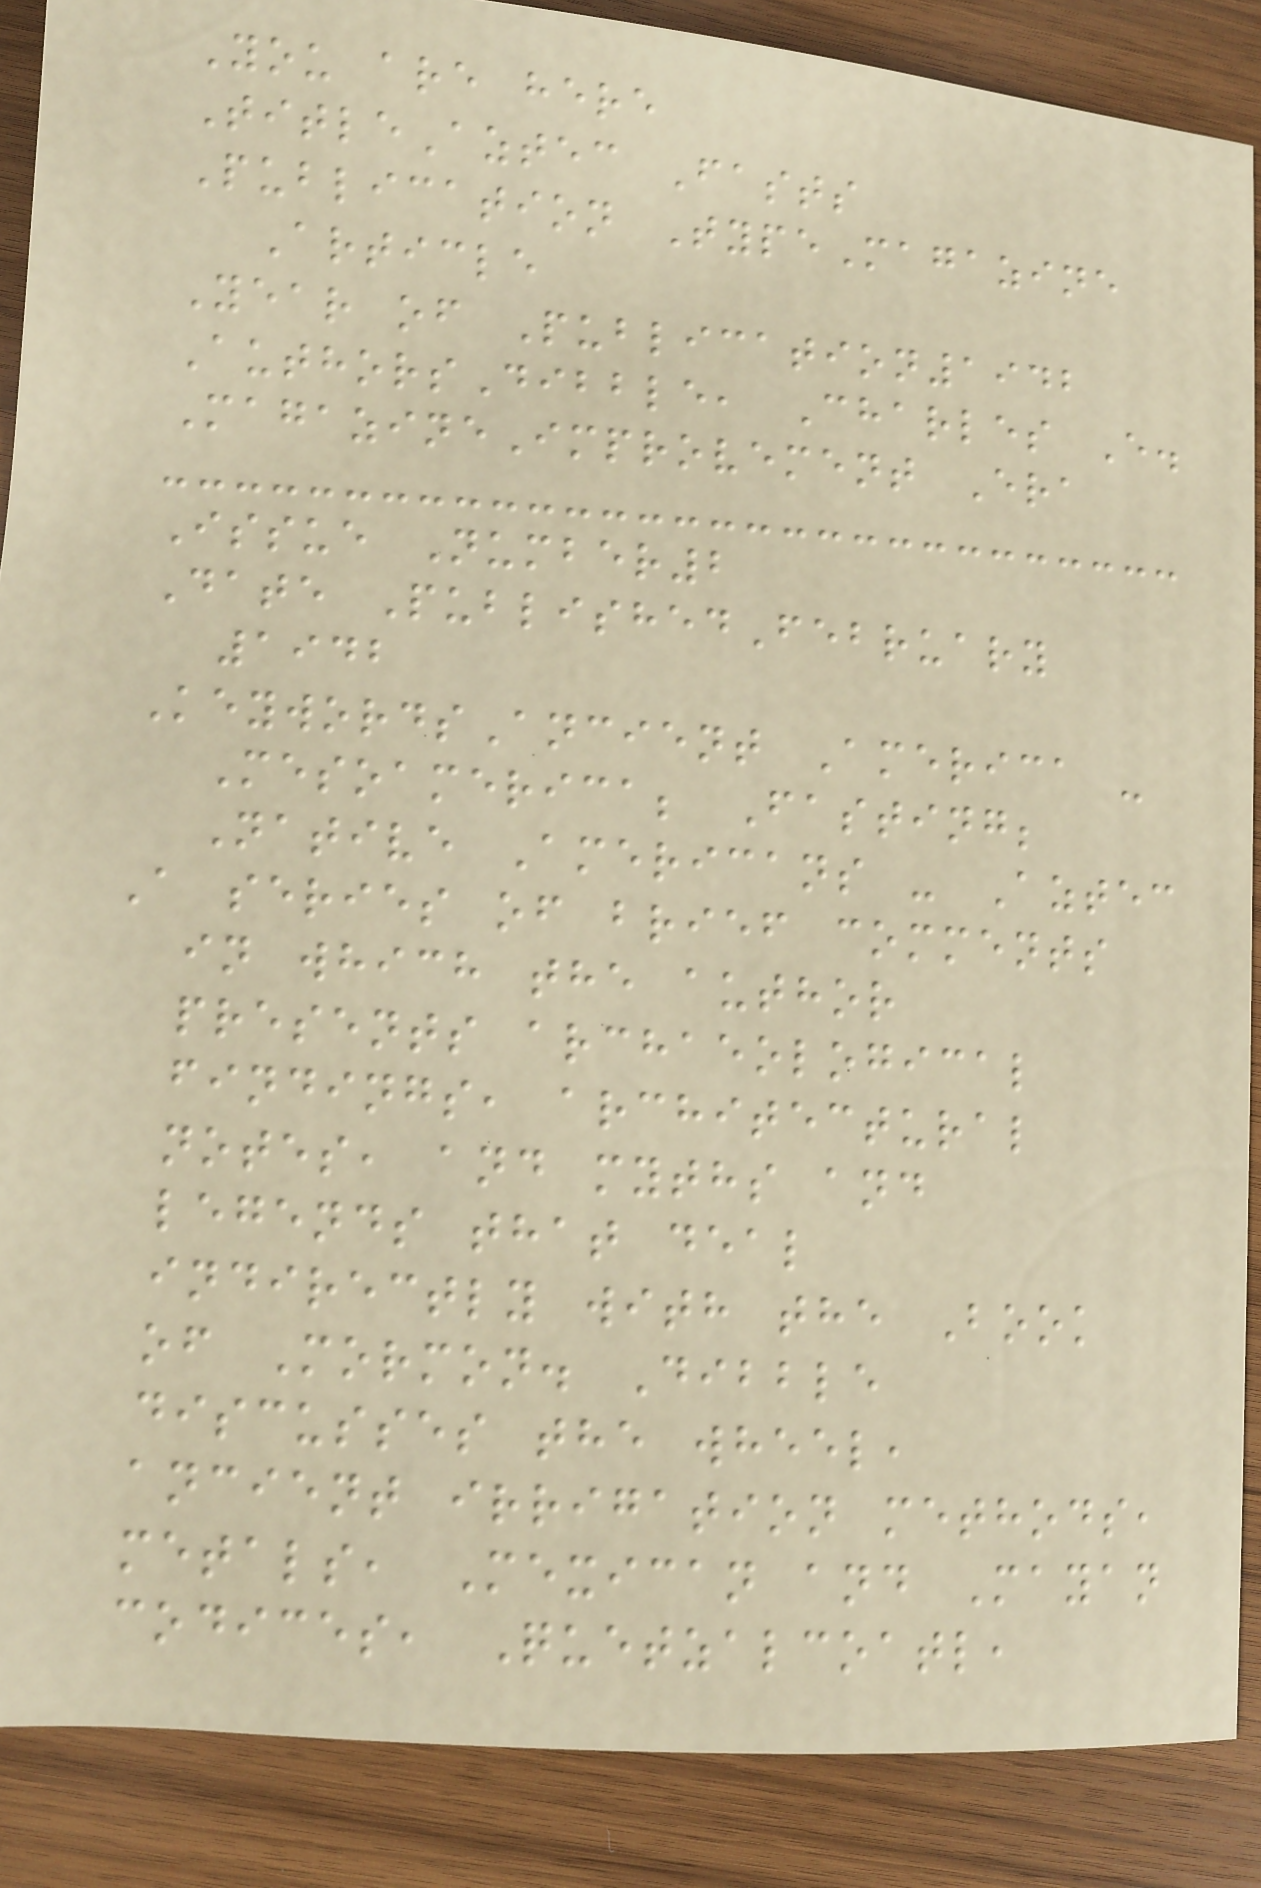You are here
TitleAztec Fasts
Publication TypeMagazine
Article
Year of Publication1942
AuthorsDibble, Charles E.
MagazineImprovement Era
Issue Number2
Date PublishedFebruary
1942
KeywordsAncient America -
Mesoamerica; Fasting;
Native Americans - Aztec
A series of brief comments
in which the author
presents archaeological
findings, architectural
notes, and myths and
legends that deal
indirectly with the Book
of Mormon. Dibble
discusses the wheel,
ancient irrigation methods,
metals, Mexican and Mayan
codices, Quetzalcoatl,
